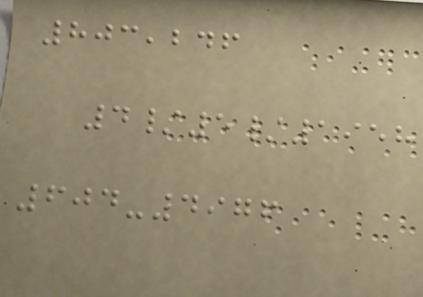803,246
4/5/1958
604-4976
